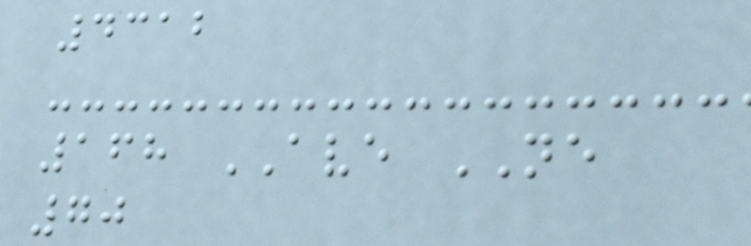4312
168 AVE NE
70
